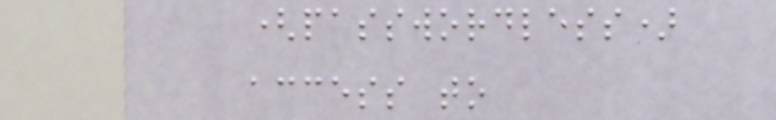(passwordless)
access to
